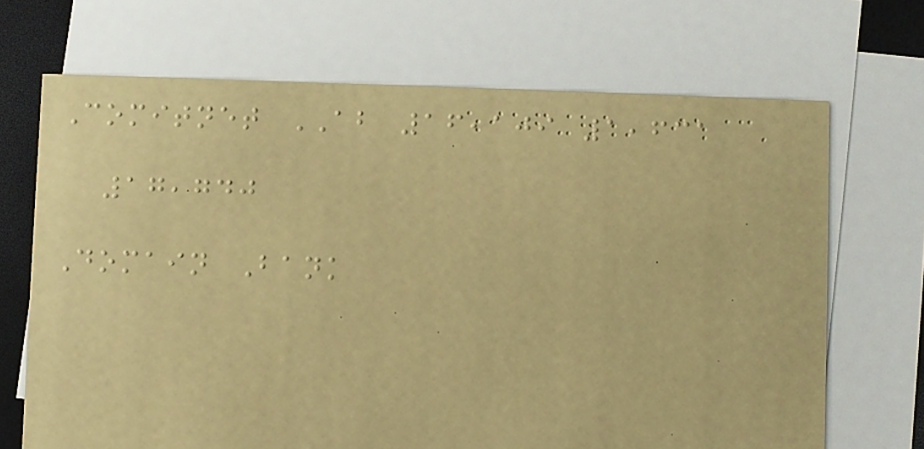Comitnet AB 16,109 1,631
17,740
Domain Bank
